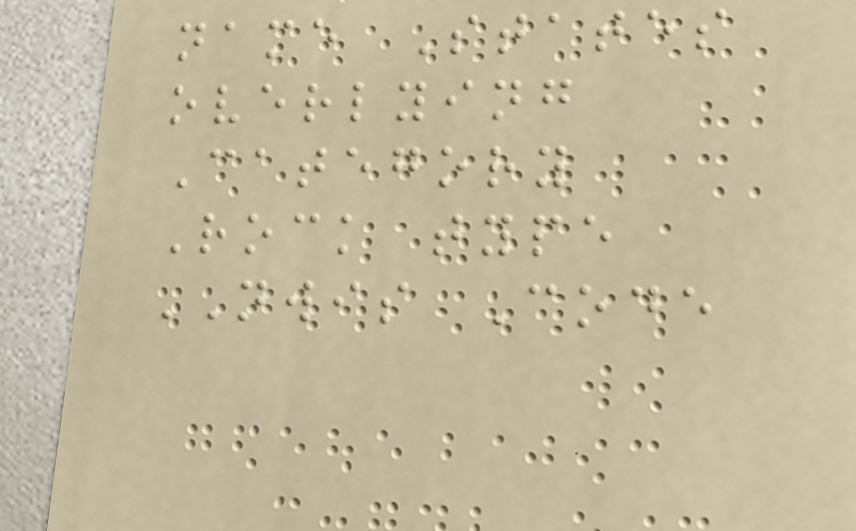name States
overlying
Category
Rock type
NWIS Code
